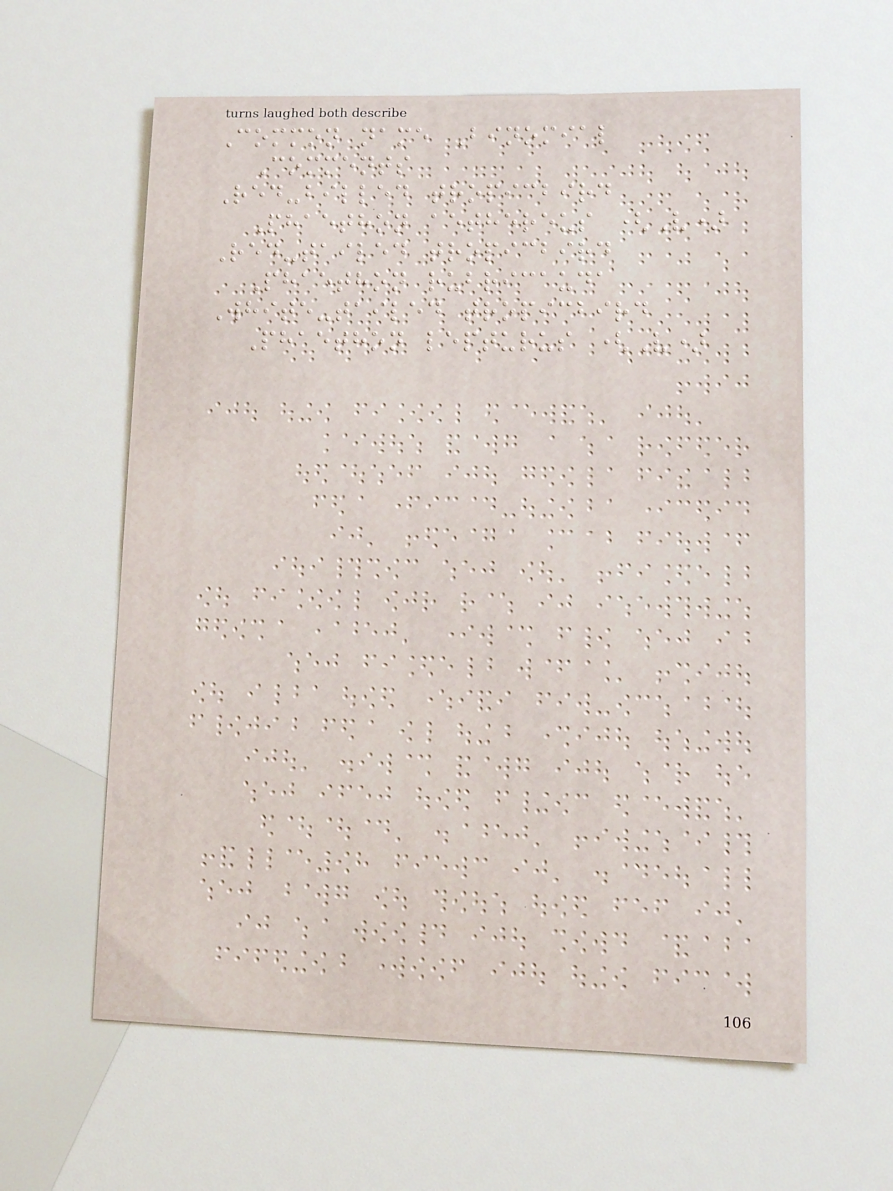Common name Binomial
Comments
Red-billed tropicbird
Phaethon aethereus (V)
Red-tailed tropicbird
Phaethon rubricauda
White-tailed tropicbird
Phaethon lepturus (V)
